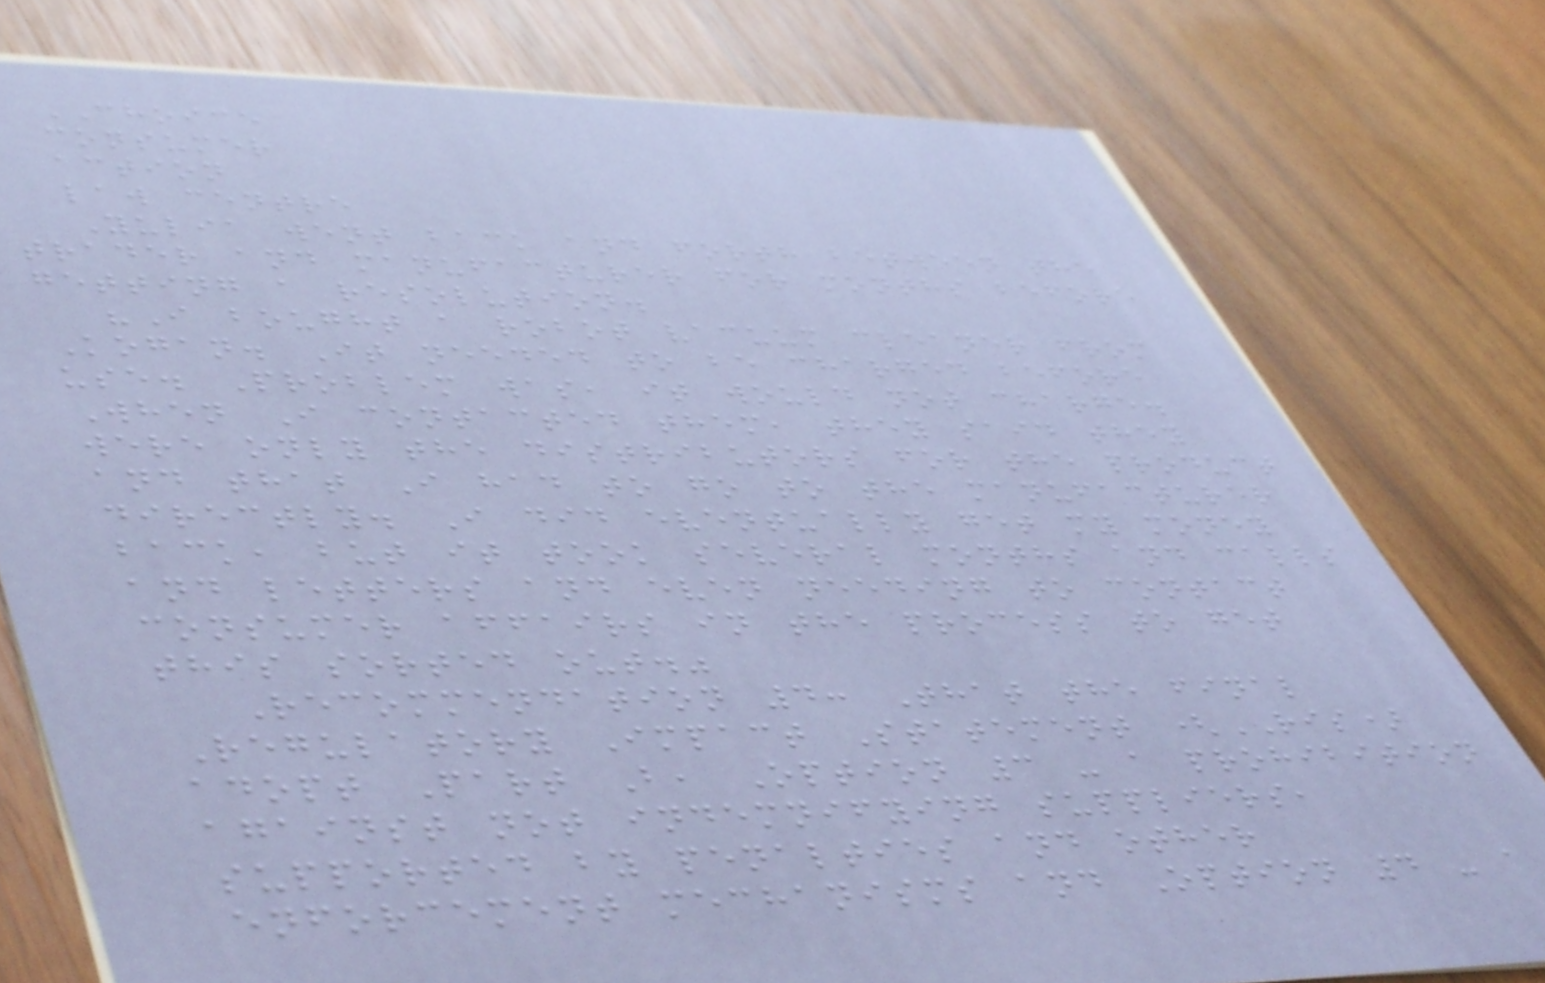CHOICE
consumer
action
law centre
Yulia went back and forth between the
trader and manufacturer for months before
getting a resolution.
"I bought a robot vacuum cleaner from
Kogan. It needed to be charged before
use. Problem was, it would not charge.
When I contacted them, they said they
were only the distributors for the product
and that I had to go to the manufacturer
directly. I did eventually get my money
back, but it took several months and calls
and letters and even needing to contact
consumer affairs in the process to get
this sorted out."
Recommendation 4: That the final
Regulatory Impact Statement (RIS)
adopt Part B, Option 3 - a prohibition
against not indemnifying suppliers,
supported by penalties and other
enforcement mechanisms and Option 4 - a
